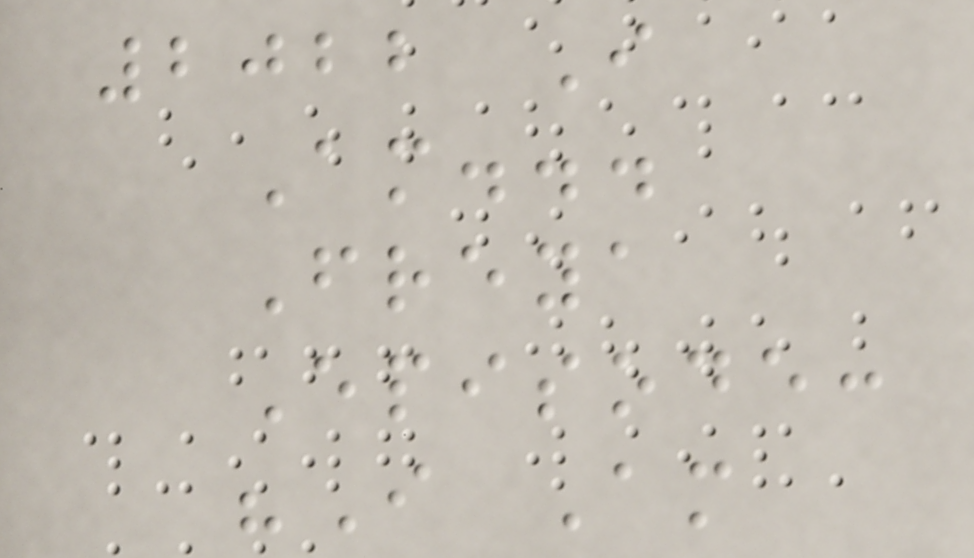2022 I
Am...
Freya
Episode:
"I Am
